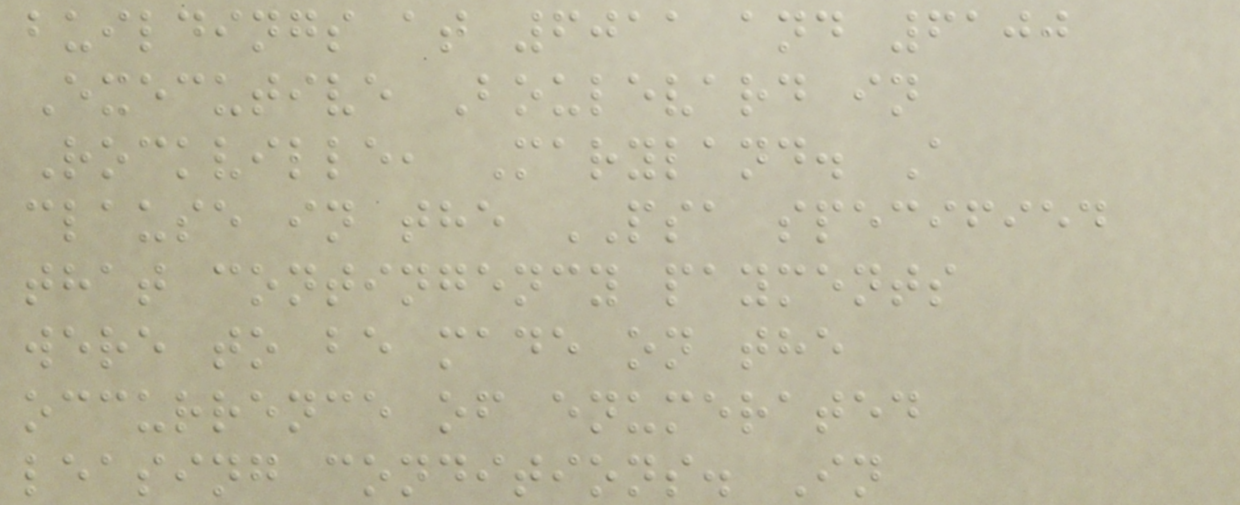buildings at 6011 and 6100
Executive Boulevard in
Rockville, Maryland. A
clause in the PSA specified
that contingency payments
were to be made on the
occurrence of enumerated
leasing conditions. In
